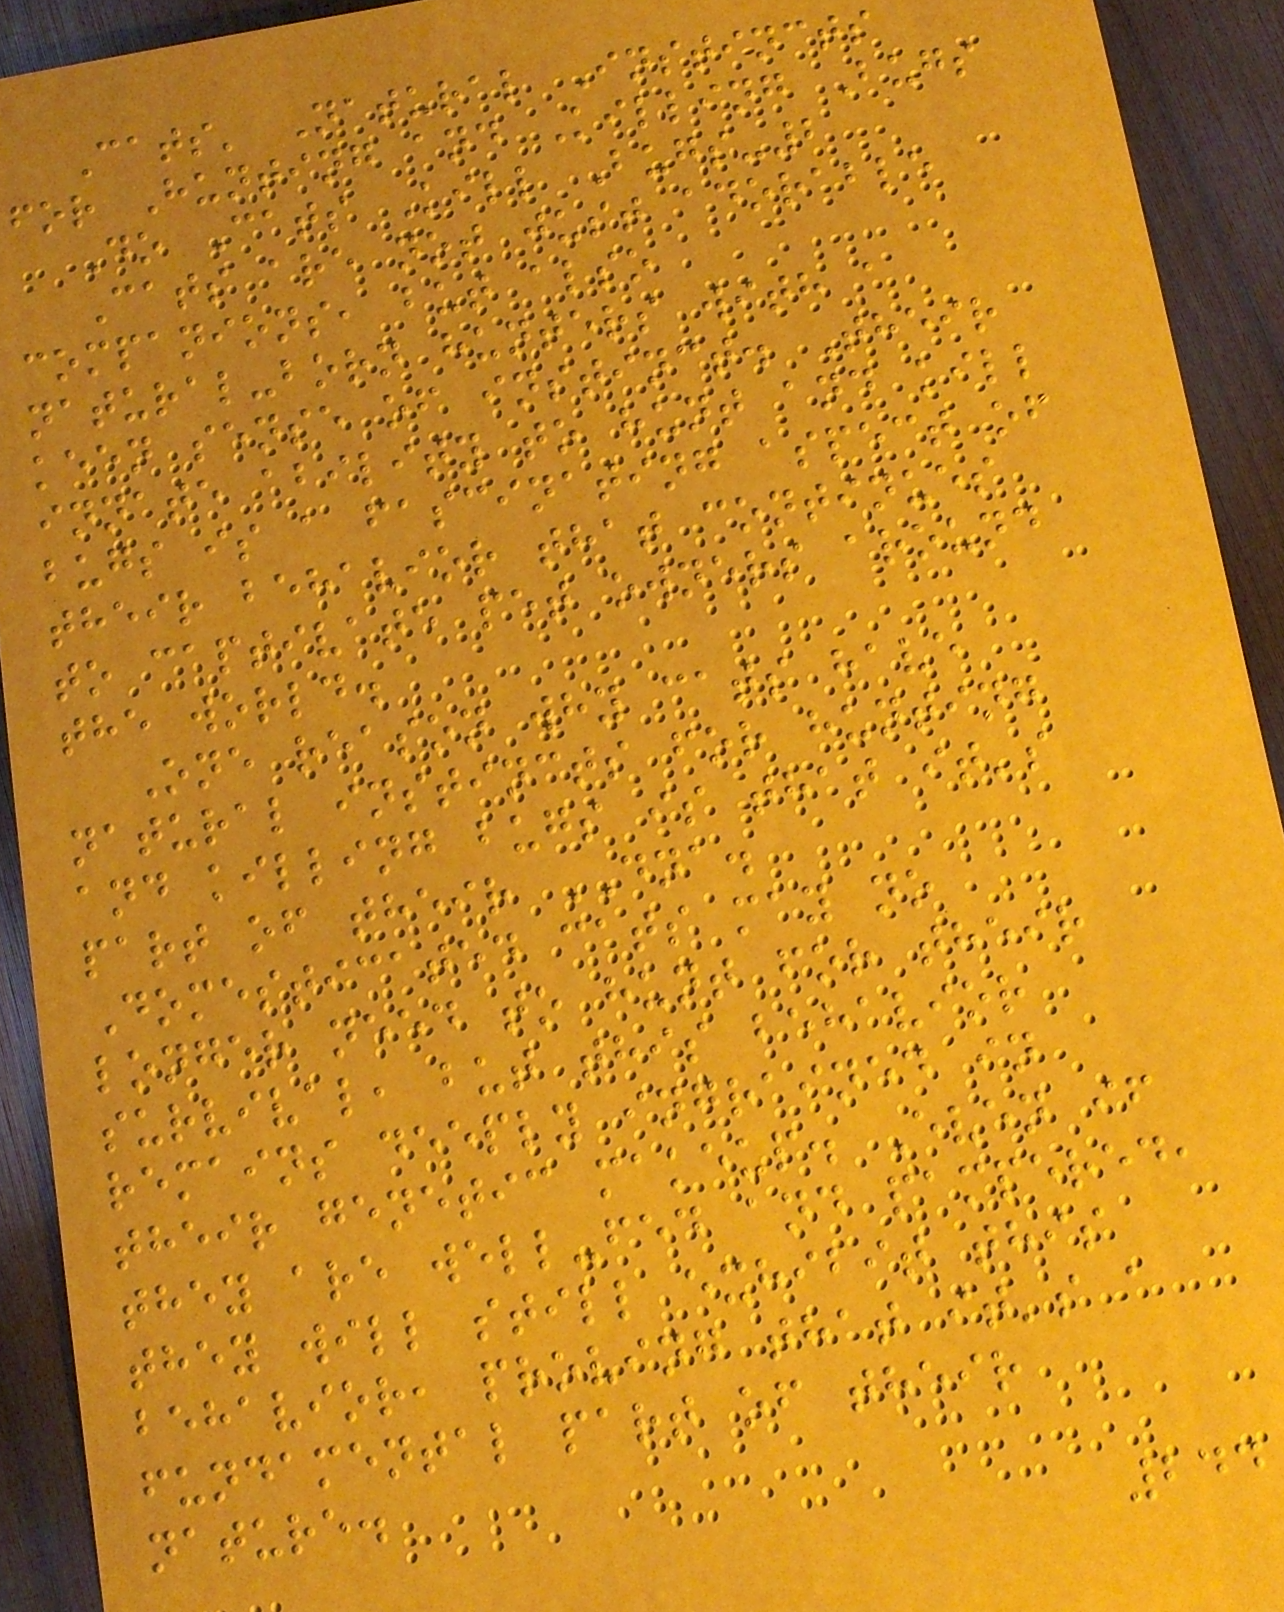Cats' Natural Instincts
for Hunting and Killing Bugs
Do Cats Kill Bugs-2
Cats are not just adorable
companions, but also
natural-born hunters with a
keen sense of instinct. Their
innate ability to hunt and kill
bugs is a fascinating aspect of
their behavior that continues
to captivate pet owners around
the world.
One reason why cats have
natural instincts for hunting
and killing bugs is that it's
part of their DNA.
Domesticated cats may no
longer need to hunt for their
survival, but this behavior
remains deeply ingrained in
their genetic makeup. Even if
they are well-fed and pampered,
they will still exhibit this
behavior, proving that it's a
fundamental part of their
nature.
244
